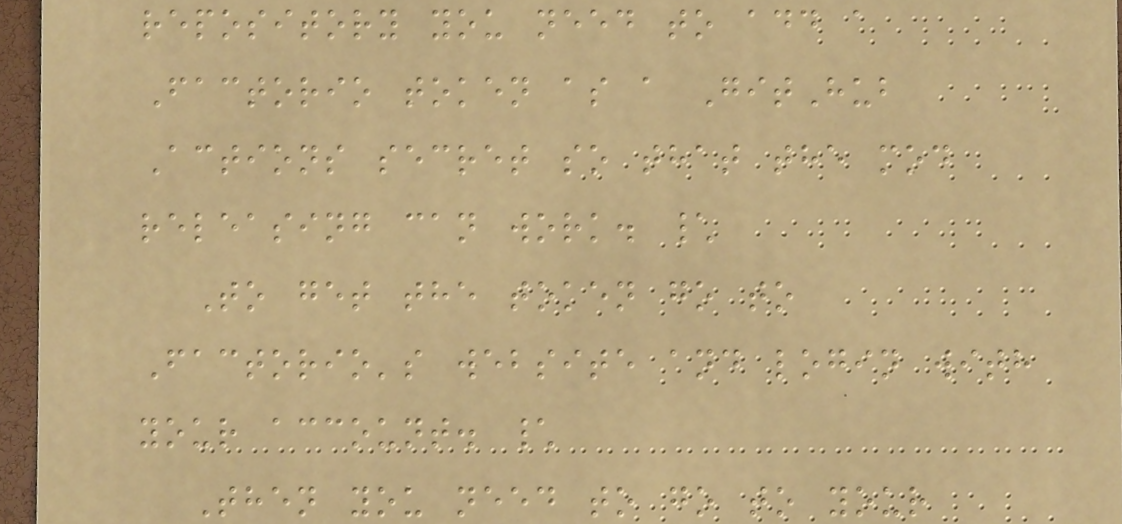repository you need to add a
Factorio token as a GitHub
Actions secret so that the mod
releasing can work. \
To get the token go to
Factorio's website and login with
your account. \
Then you need to go to your
